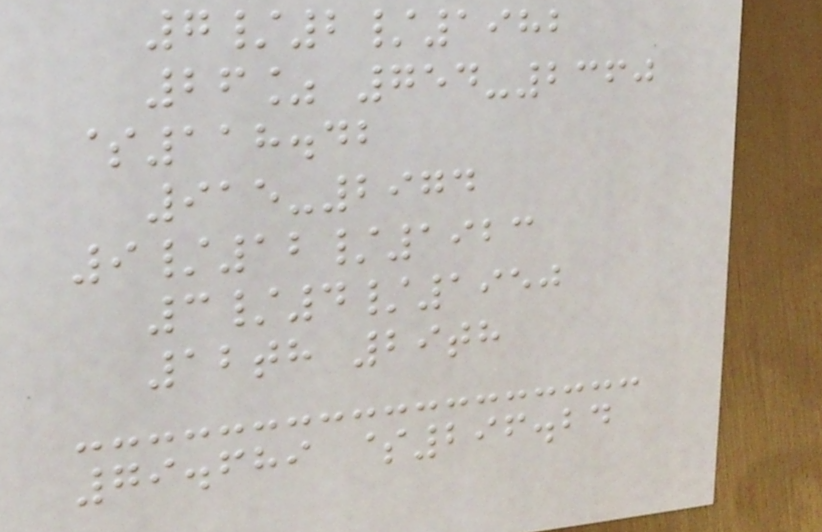7/2/1982
26% 754-2360
$118.42
915-2974
9/12/1923
3/4/1950
12th 29th
79.689 $296.24
